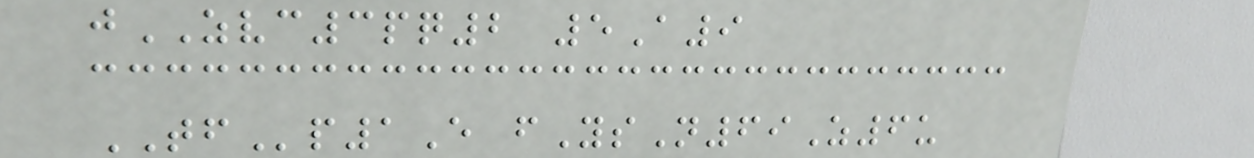jZVC3pq2 5A9
TFp1E fYsN69Z6u
